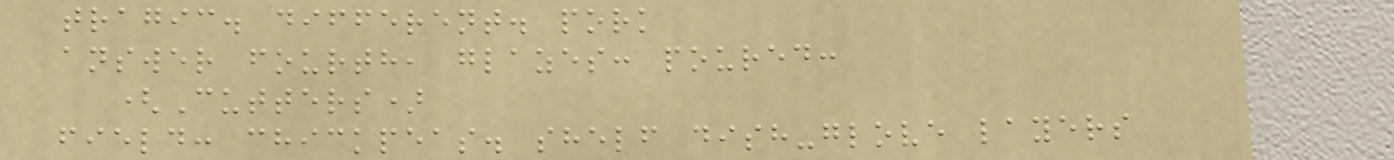tragic. different. pork
answer fourth, glazes: poured:
(Cutters)
field: chickpeas. shelf dish-glove layers
